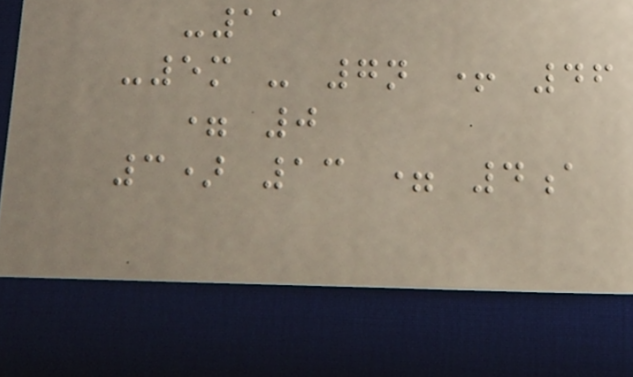-11
-5m - 7n + 46
= 0
3) 13 = 4a
